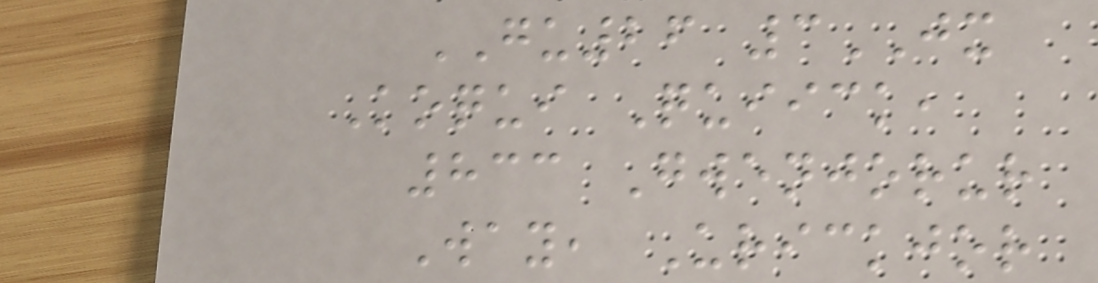GU26 3JX
Koqui Quiick,
833 Gwenjorur
Way, Urickjor
